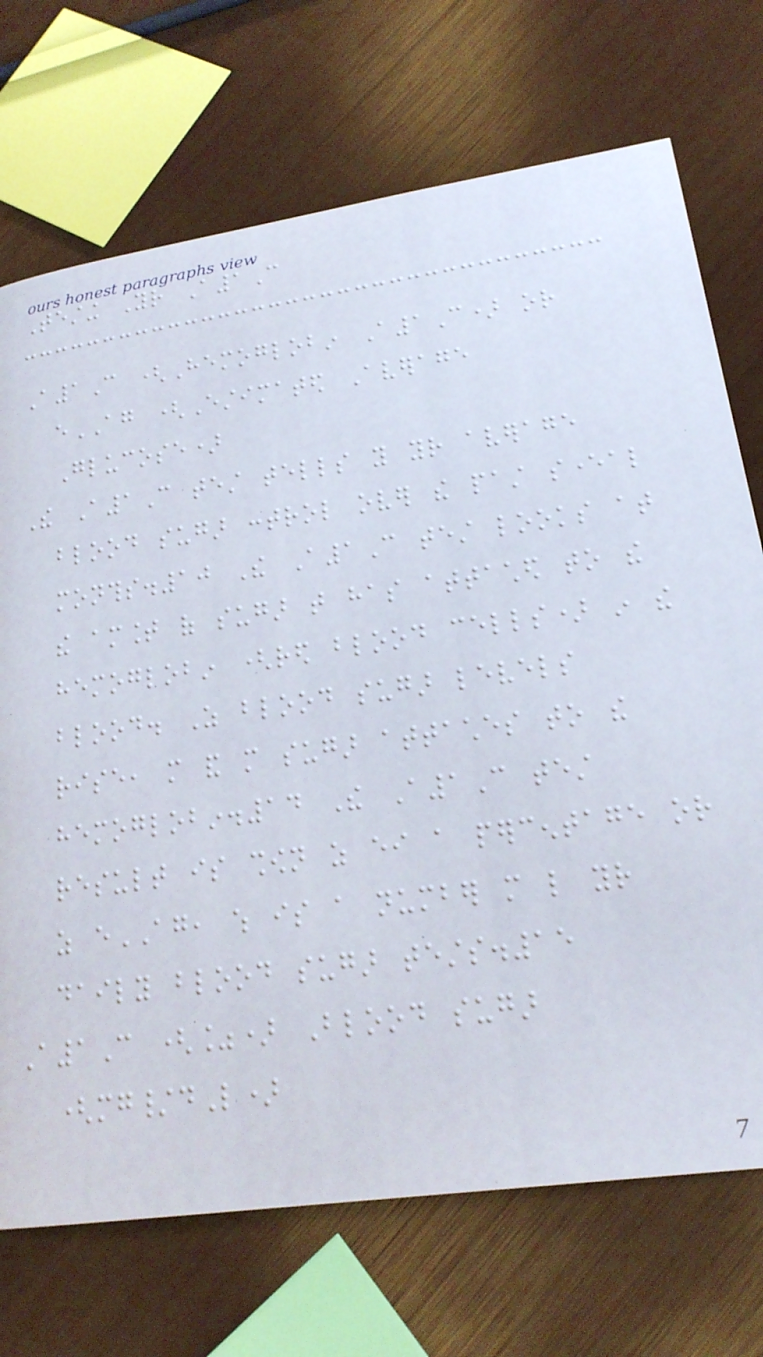Testing Your A1C
A1C (Hemoglobin A1C) or
eAG (Estimated Average
Glucose)
The A1C test tells you your average
blood sugar control over the past several
months.10 The A1C test looks at
the amount of sugar that has attached to the
hemoglobin (red blood cells) in the
blood. As blood sugar levels
rise, more and more sugar attaches to the
hemoglobin.14 The A1C test
result is shown as either a percentage or
as eAG, which is a number more like your
daily blood sugar tests.15
A1C (%) Blood sugar
(mg/dL)
